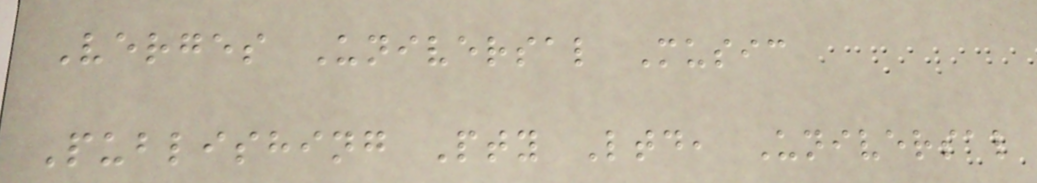Verges Universal Music
Publishing Pty Ltd, Universal
